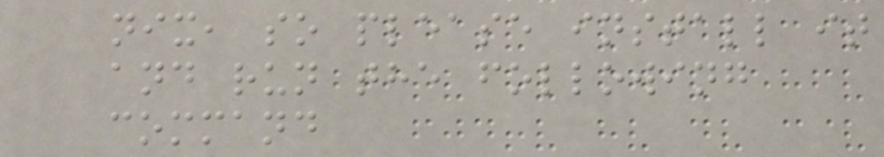nix, so please install it
and run the following
command
